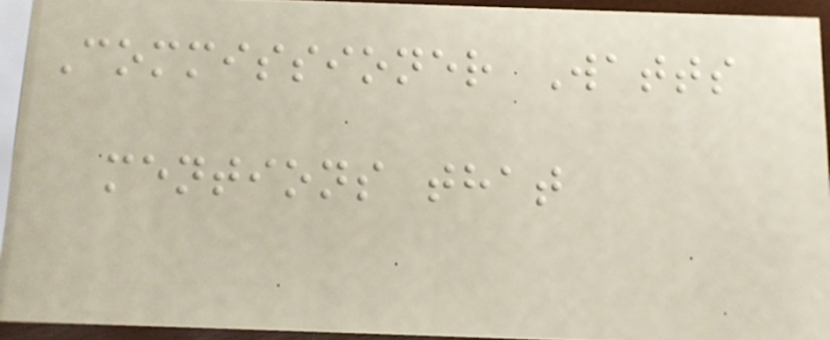Commissioner Watts
mentions that
